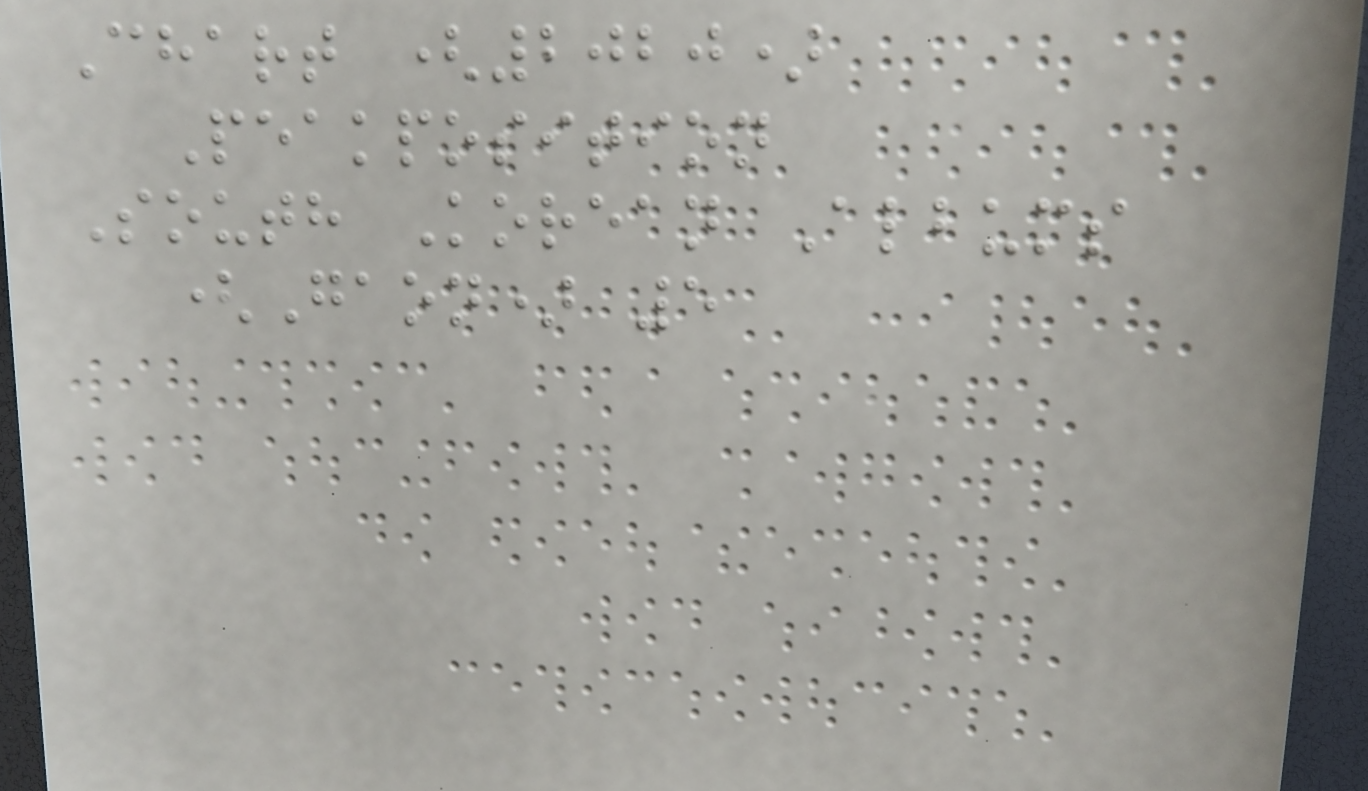Chart (2020)
Peakposition
South Korean Albums
(Gaon) 5
